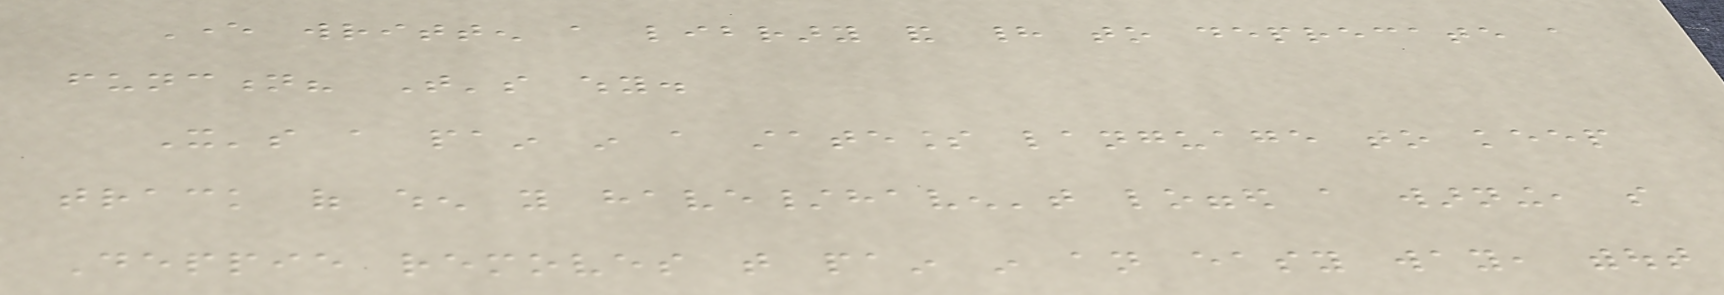Ever written a library and had to deprecate a
function? That's why.
It's a pain in a stateless language to keep
track of when you have/haven't logged a warning, so
Deppie removes that pain in an easy way, without
